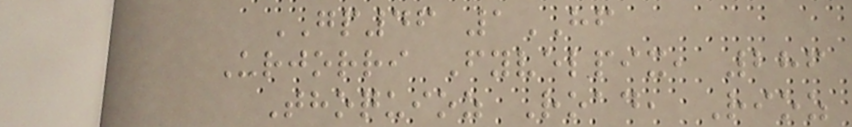GP46 1HF
Urjorri Fyvelpix, 286
Thoquioz Road, Rioz
